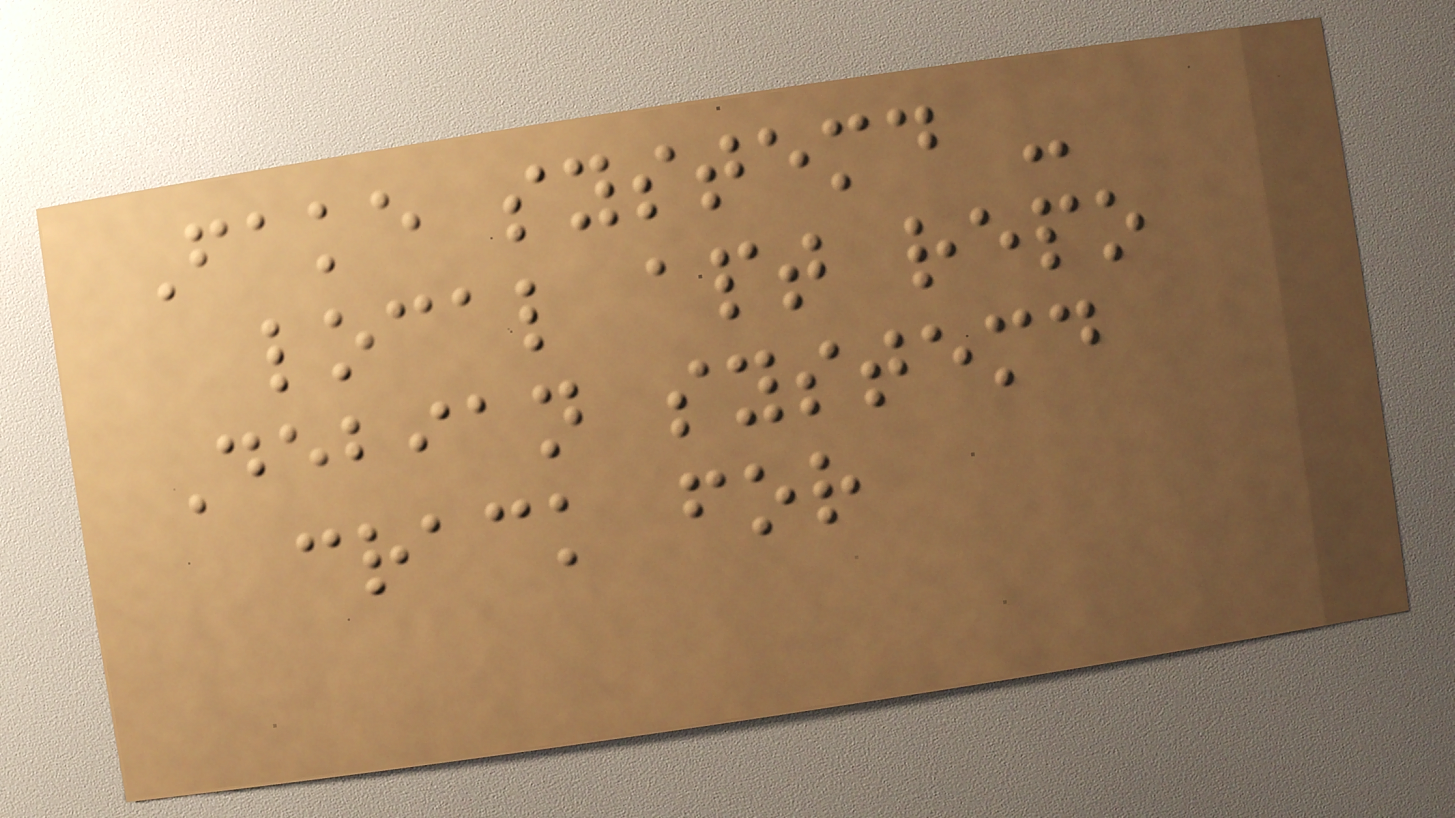Fake systemd -
local apt repo
Debian systemd
crack for
